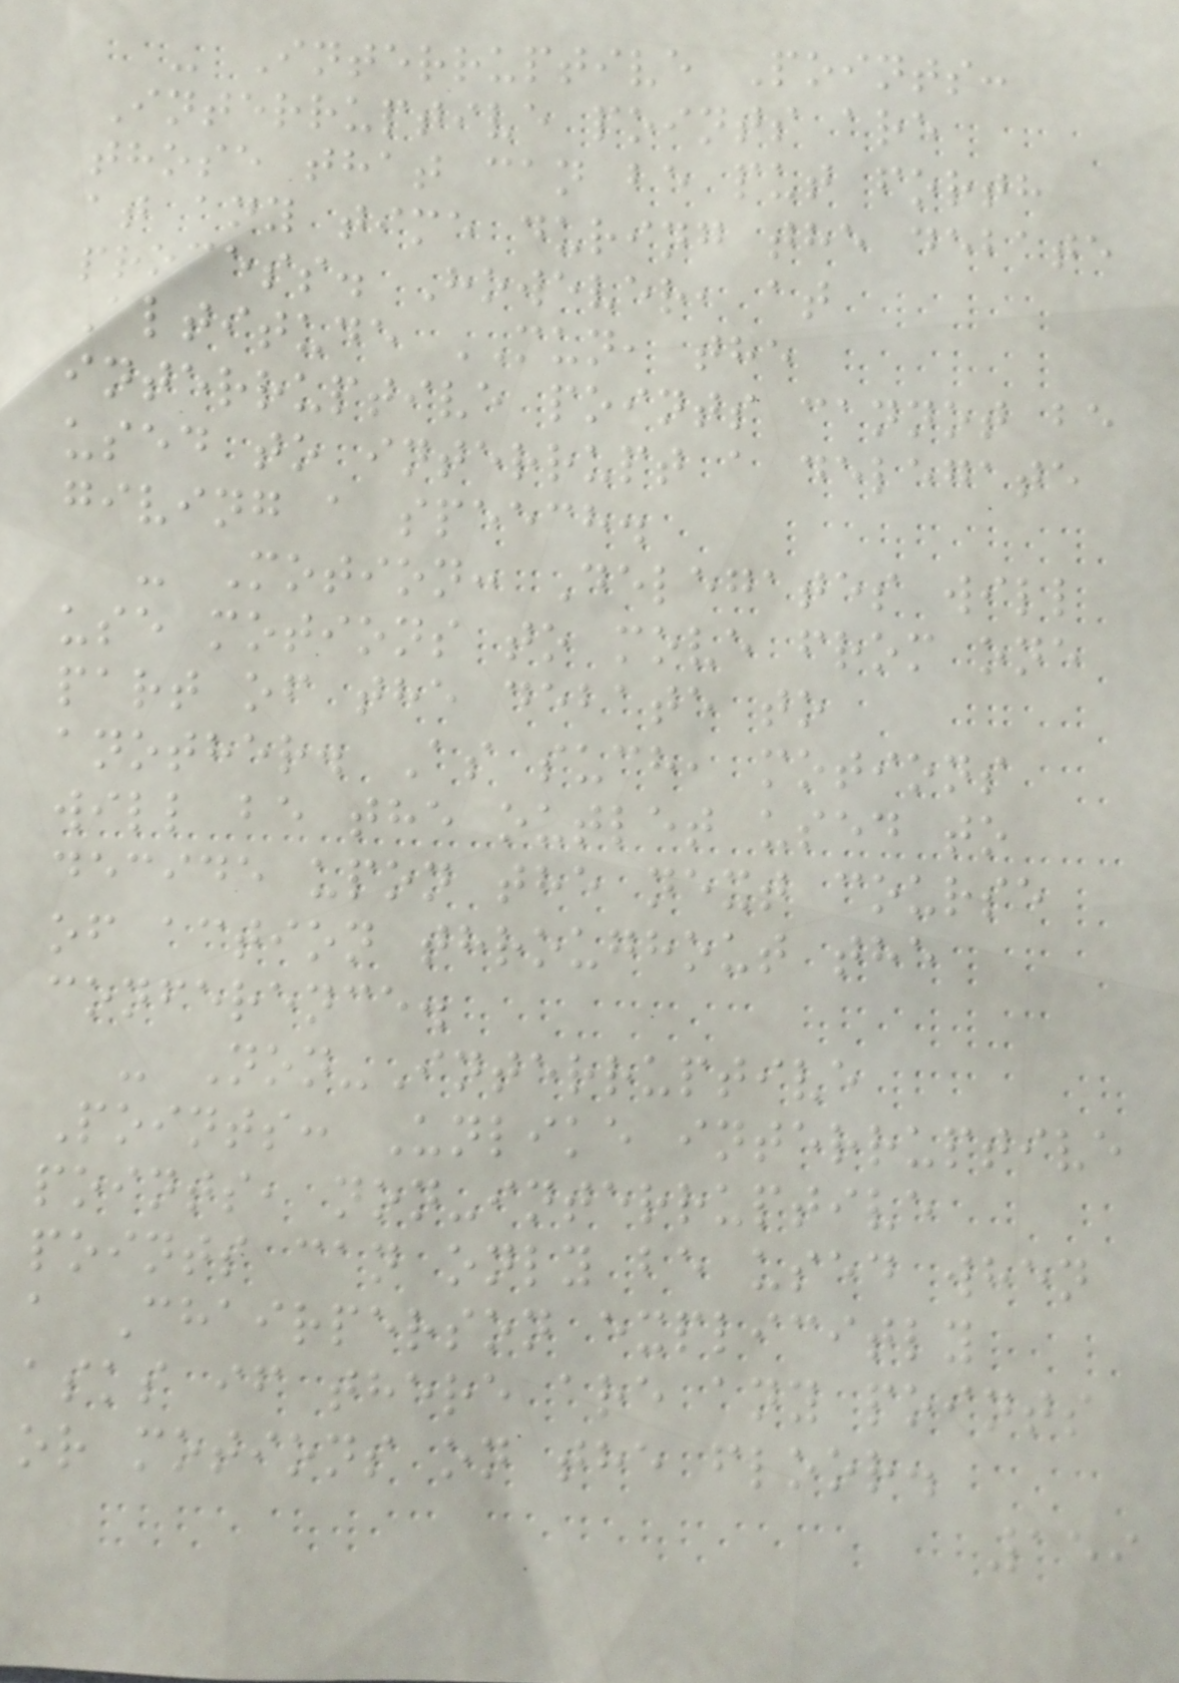- Interruptive Points:
Interruptive points are
those that can be put forth
at any time during the debate
process. However, at
Altitude MUN, the
interruptive points cannot be
used to interrupt a delegate
giving a speech.
- Motion: Delegates will
use motions to move from one
part of the debate to
another. As such, motions
will be the outlet used to
decide upon the next course
of action throughout the
conference.
- Non-Interruptive
Points: Unlike interruptive
points, non-interruptive
points can only be used when
a Chairperson explicitly
asks if there are any points
or motions on the floor.
159
